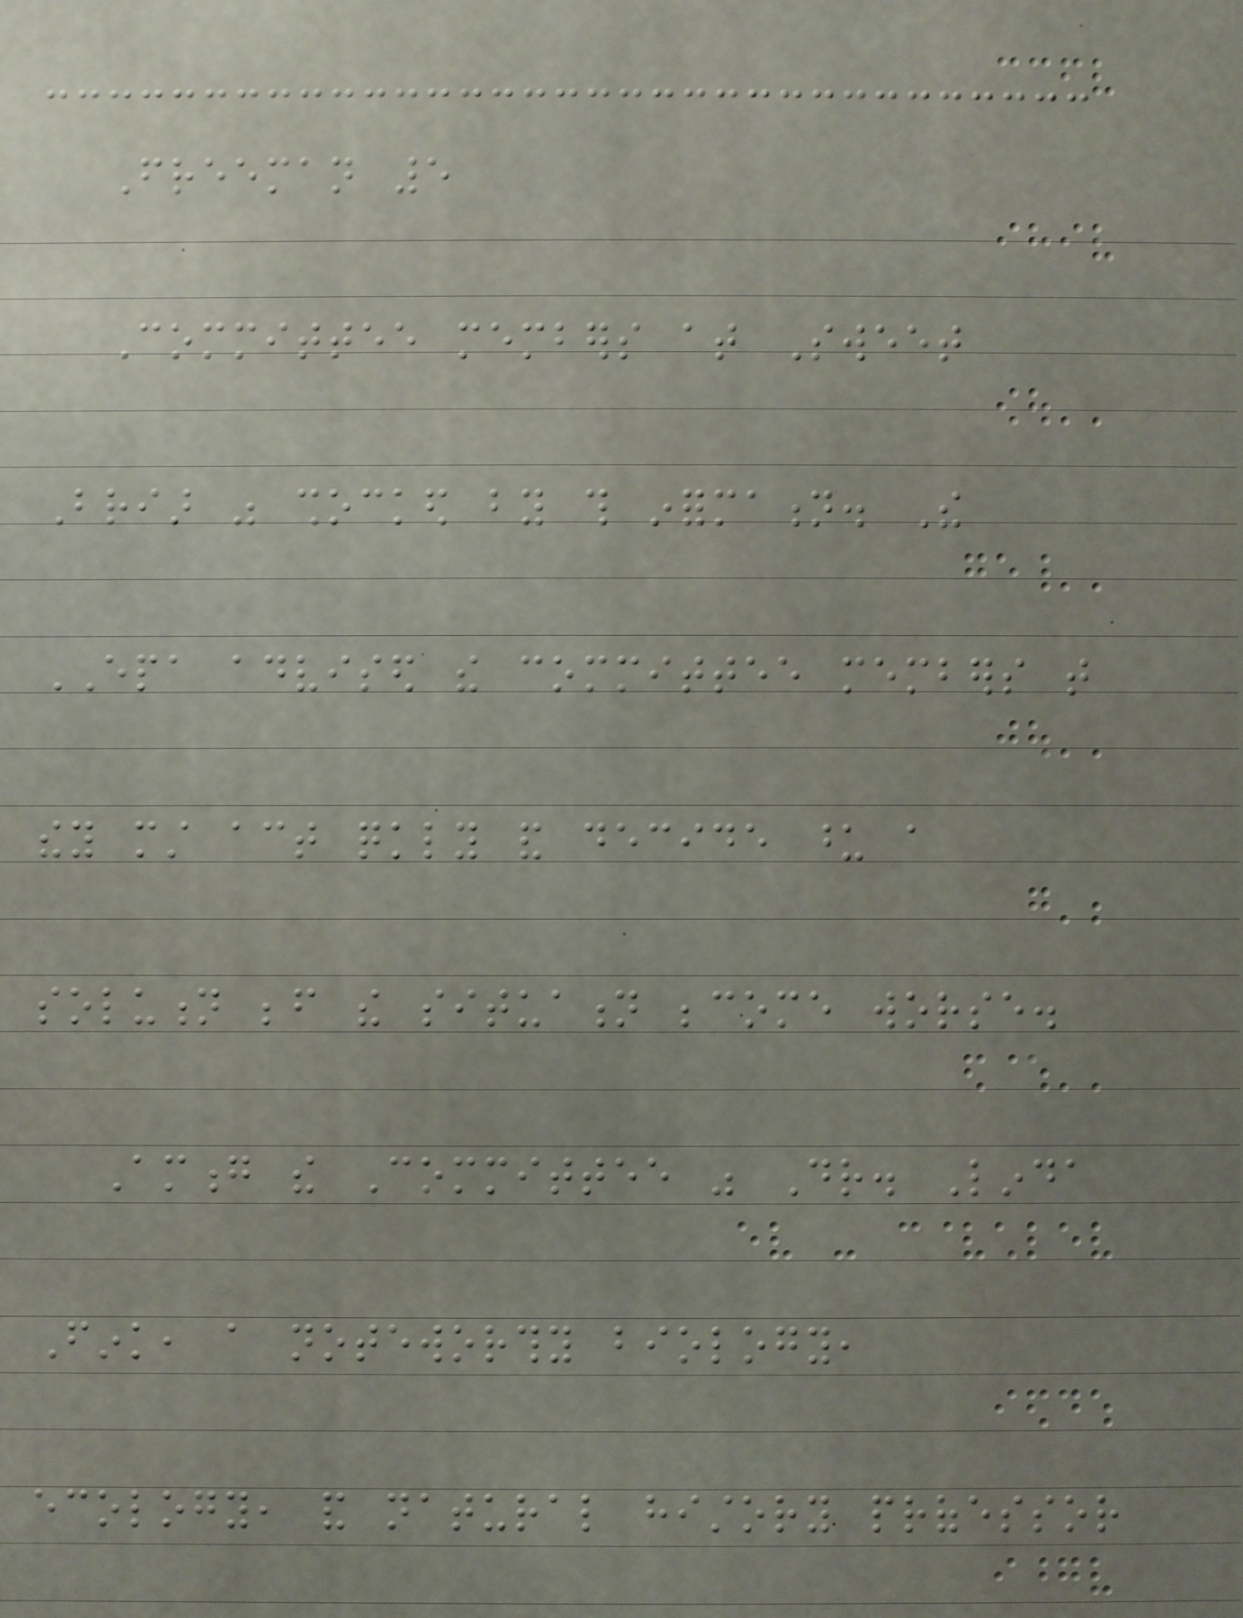Freeman 5
Committee members at Sweet
Briar was shocked by this information. The
EPA advised the committee members that
they must act quickly and decide upon a
solution before the situation become worse.
Among the Committee was Dr. Linda
Fink, a noteworthy biology,
ecology, and natural history professor
